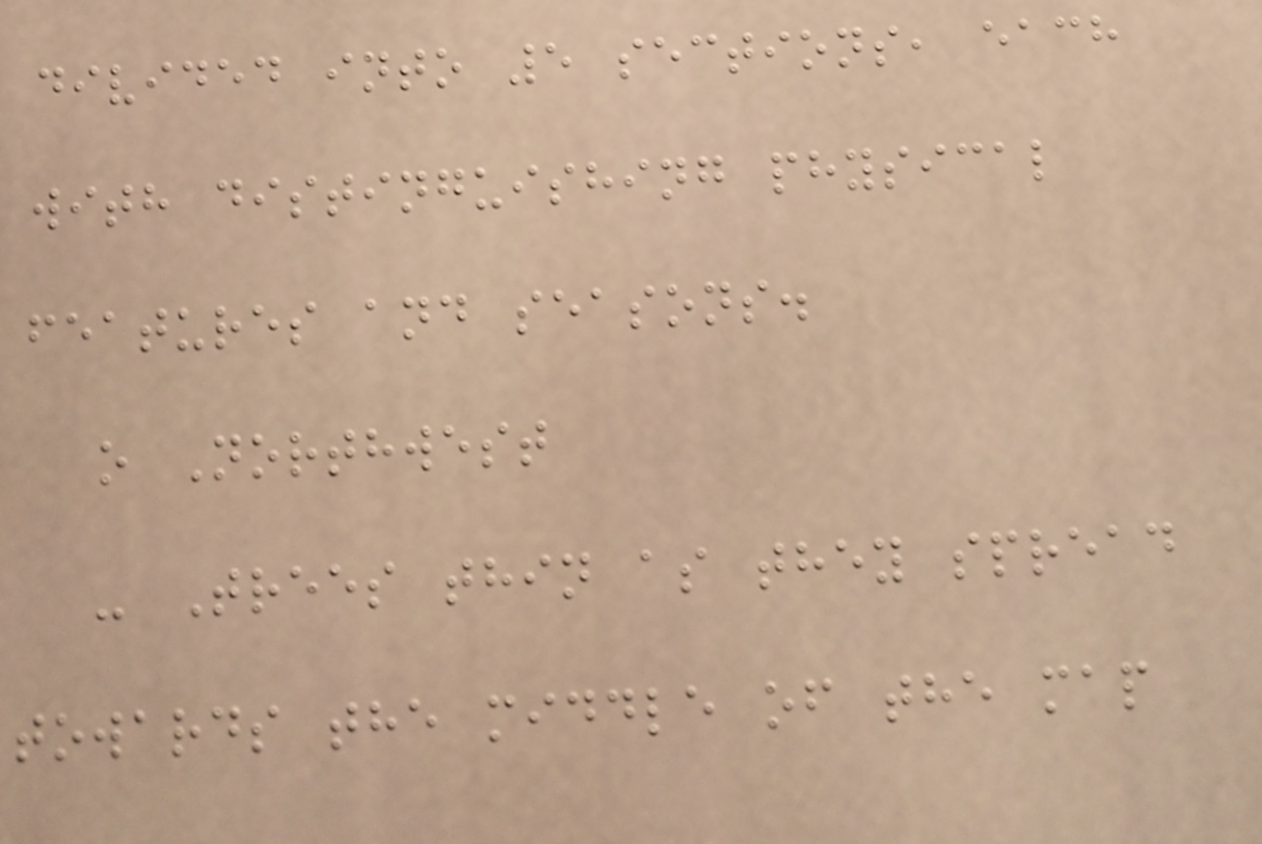divided into 5 sections, each
with distinguishing physical
features and seasons.
o Northwest
- Trees thin as they spread
towards the middle of the map
